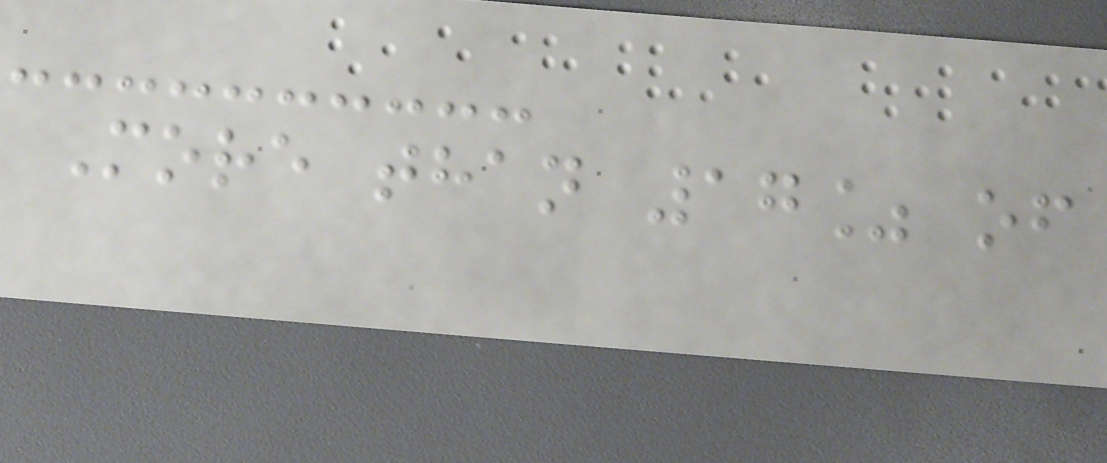More than 17% of
